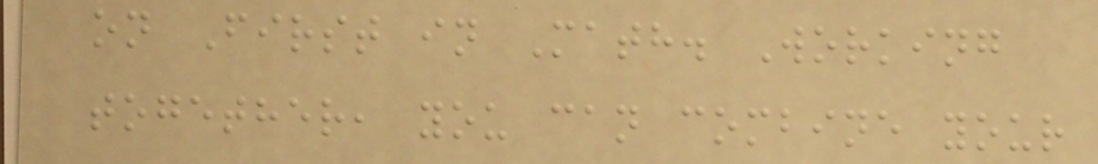on First in Math. Working
together, you can combine your
